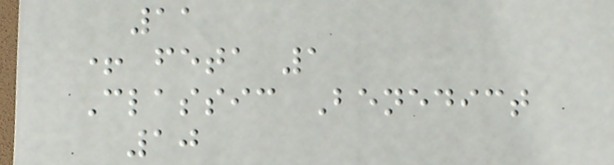11
+ feta 1
Classic Benedict
10
